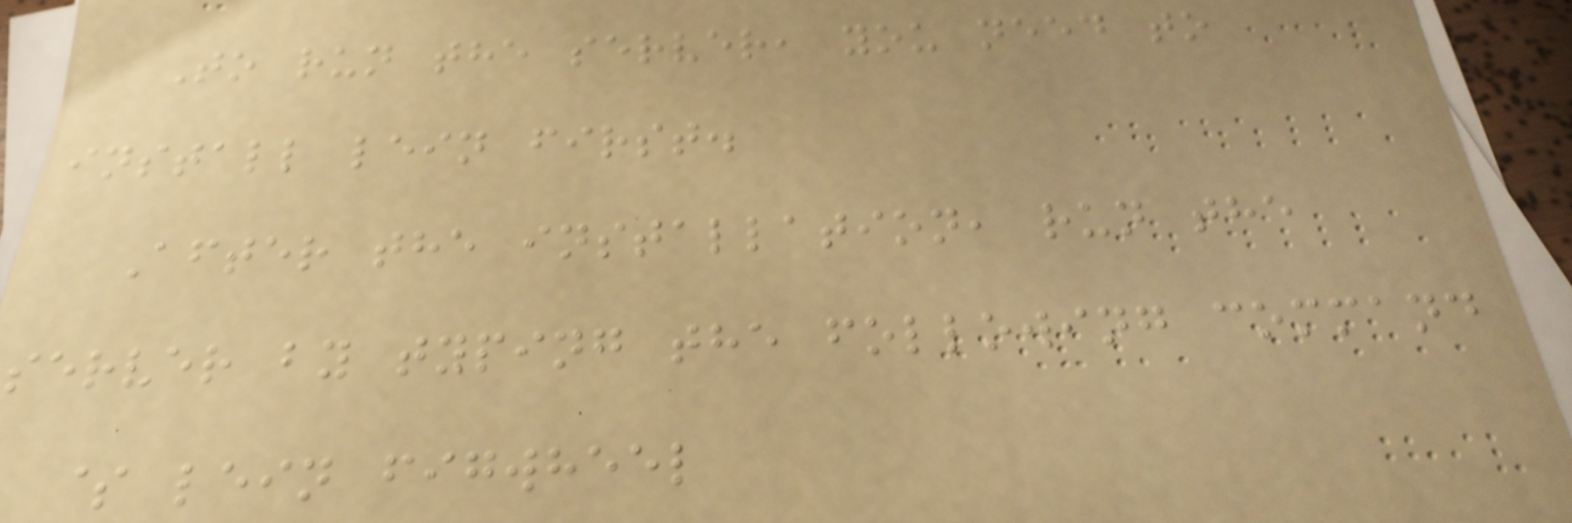To run the server, you need to
install lein first.
After the installation, run the
server by typing the following command
$ lein figwheel
